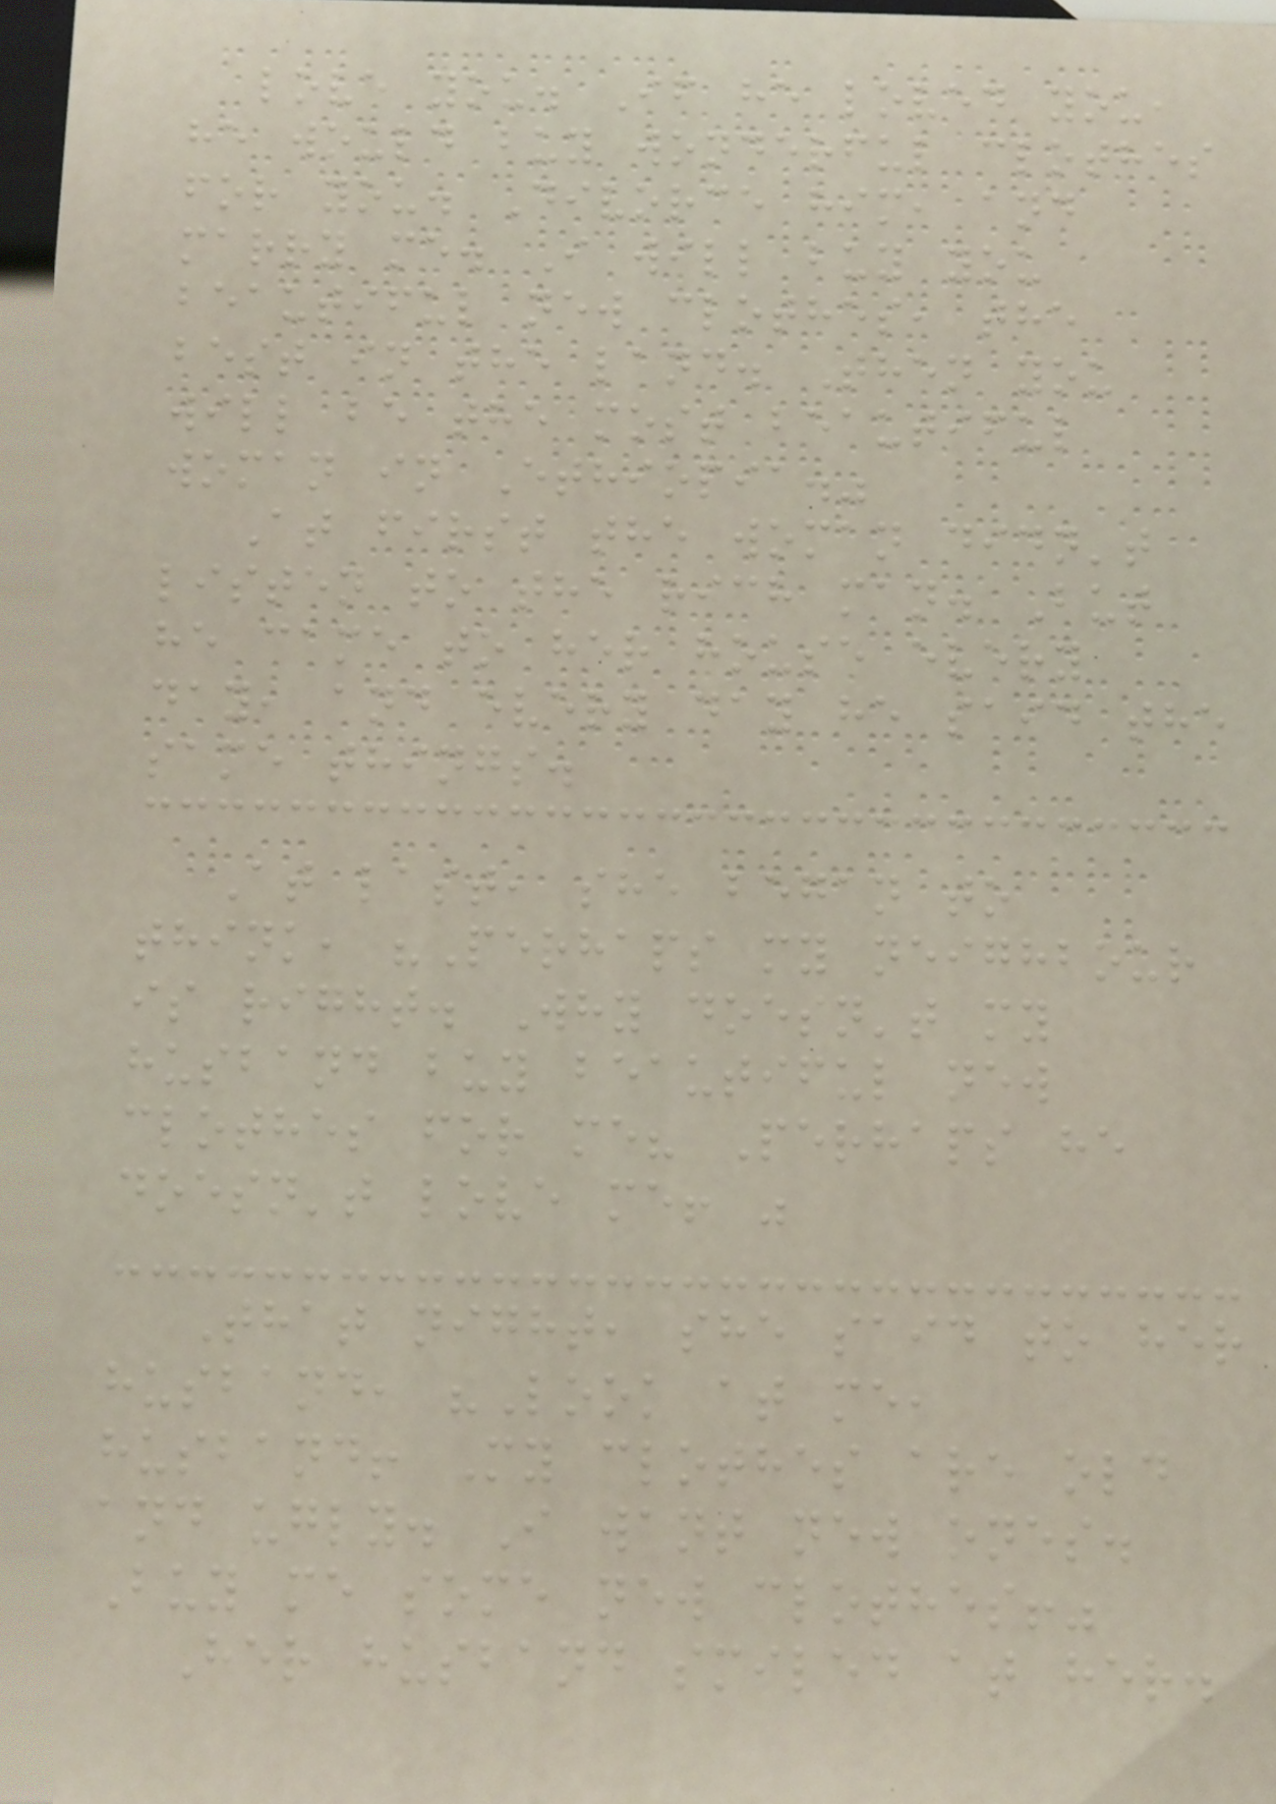love you. If he loved you,
he would buy wonderful clothes
for you. Divorce him, and
marry me. I will buy you
beautiful new clothes, the
best in the land. Then you
will be the most beautiful
woman in Ethiopia."
At first the woman didn't
listen to the rich man. But
he came to her house every
day, and every day he said the
same things.
At last, she began to
think, "Perhaps my neighbour
is right. Why doesn't my
husband buy beautiful new
clothes for me? Perhaps he
doesn't love me! "
That night, she said to her
husband, "Look at me,
husband! My clothes are old
and ugly. I want new ones.
Buy me some new clothes!"
Her husband smiled at her.
